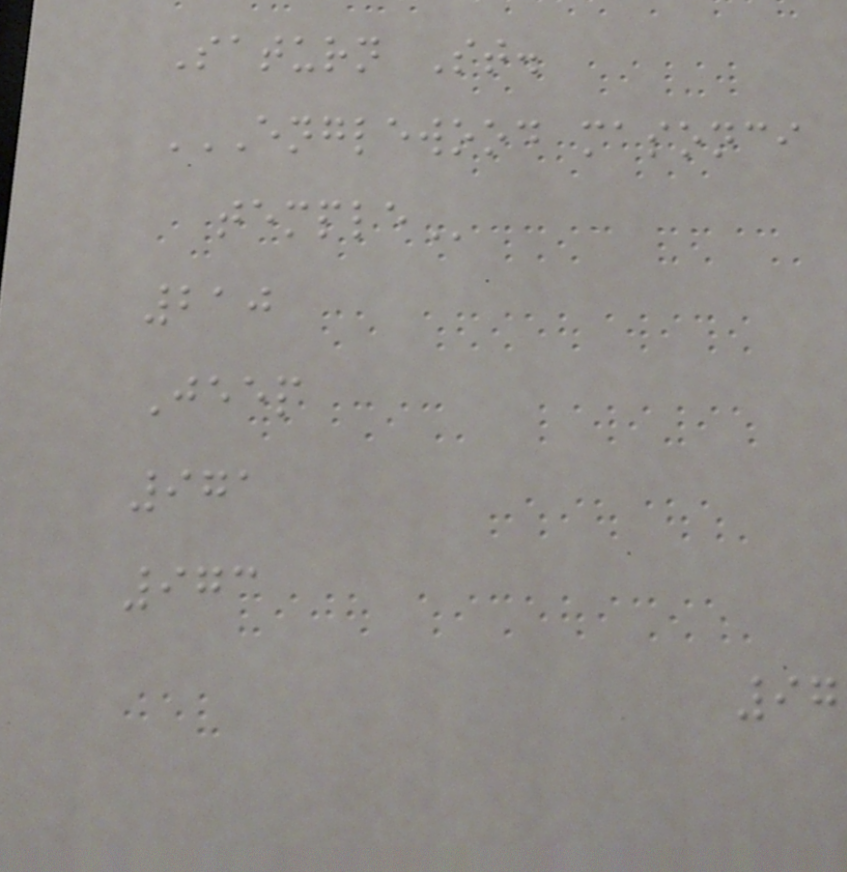Saturn St.
ENGLEWOOD MASONCI
TEMPLE
210
Jeep
971
973
97
